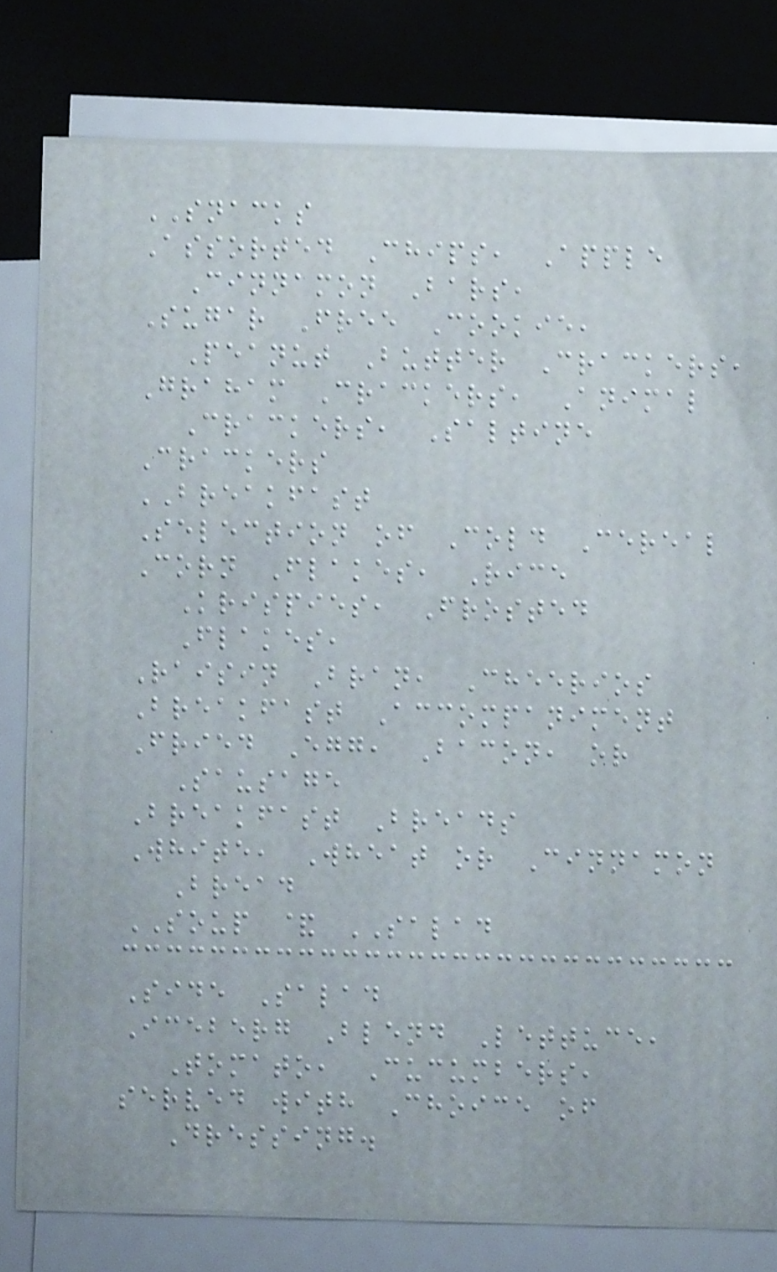SNACKS
Assorted Chips, Apple
Cinnamon Bars,
Sugar Free Cookie,
Peanut Butter Crackers,
Graham Crackers, Animal
Crackers, Saltine
Crackers
BREAKFAST
Selection of Cold Cereal
Corn Flakes, Rice
Krispies, Frosted
Flakes,
Raisin Bran, Cheerios
Breakfast Accompaniment
Fried Egg, Bacon, or
Sausage
Breakfast Breads
White, Wheat or Cinnamon
Bread
SOUP & SALAD
Side Salad
Iceberg Blend Lettuce,
Tomato, Cucumbers,
served with Choice of
Dressing.
